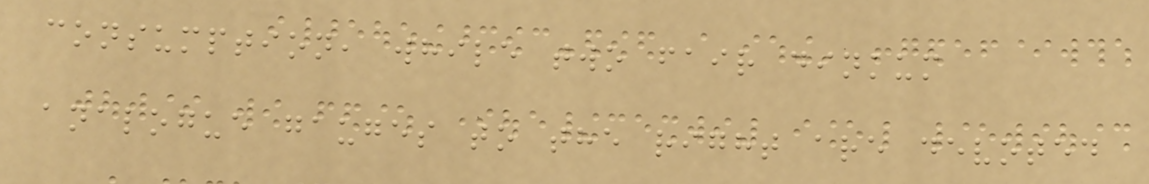consumption, while two fair dinkum
analogue gauges to the right are devoted
